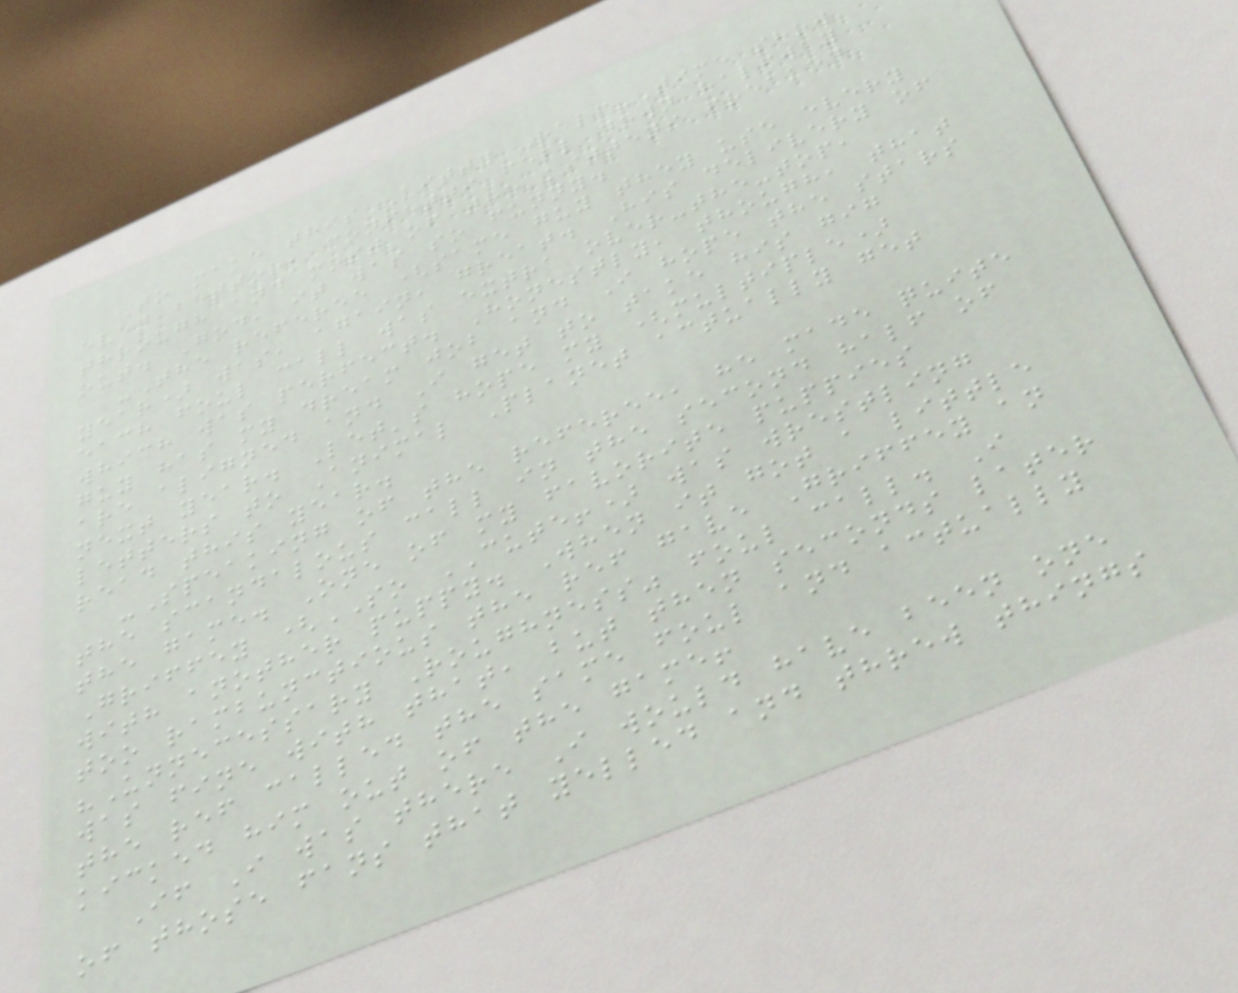To make this Kitty Half-Time show
even better, confetti fell down halfway
through and most of the kittens freaked
out. God, it was so funny.
-The referee (same guy they use every
year) was, again, great. His delivery of
each foul call was extra over-the-top,
which was perfect. Honestly, though, that
guy has my dream job and I hope the stars
are aligned and I get to take his gig
next year. Let's hope my (multiple)
letters to Animal Planet actually get
read this year.
-Speaking of the referee, he made quite
the scandalous call in the second half of
the game. One of my favorite puppies
Griffey (SO CUTE!) was wrestling
with another puppy. When it got a little
too rambunctious the ref gave Griffey an
"Unnecessary Roughness" foul call. I
was fine with that, but then seconds later
the ref called the same foul and actually
kicked him out of the game!
If I was there I would have been one
of those fans that yelled and threw things
